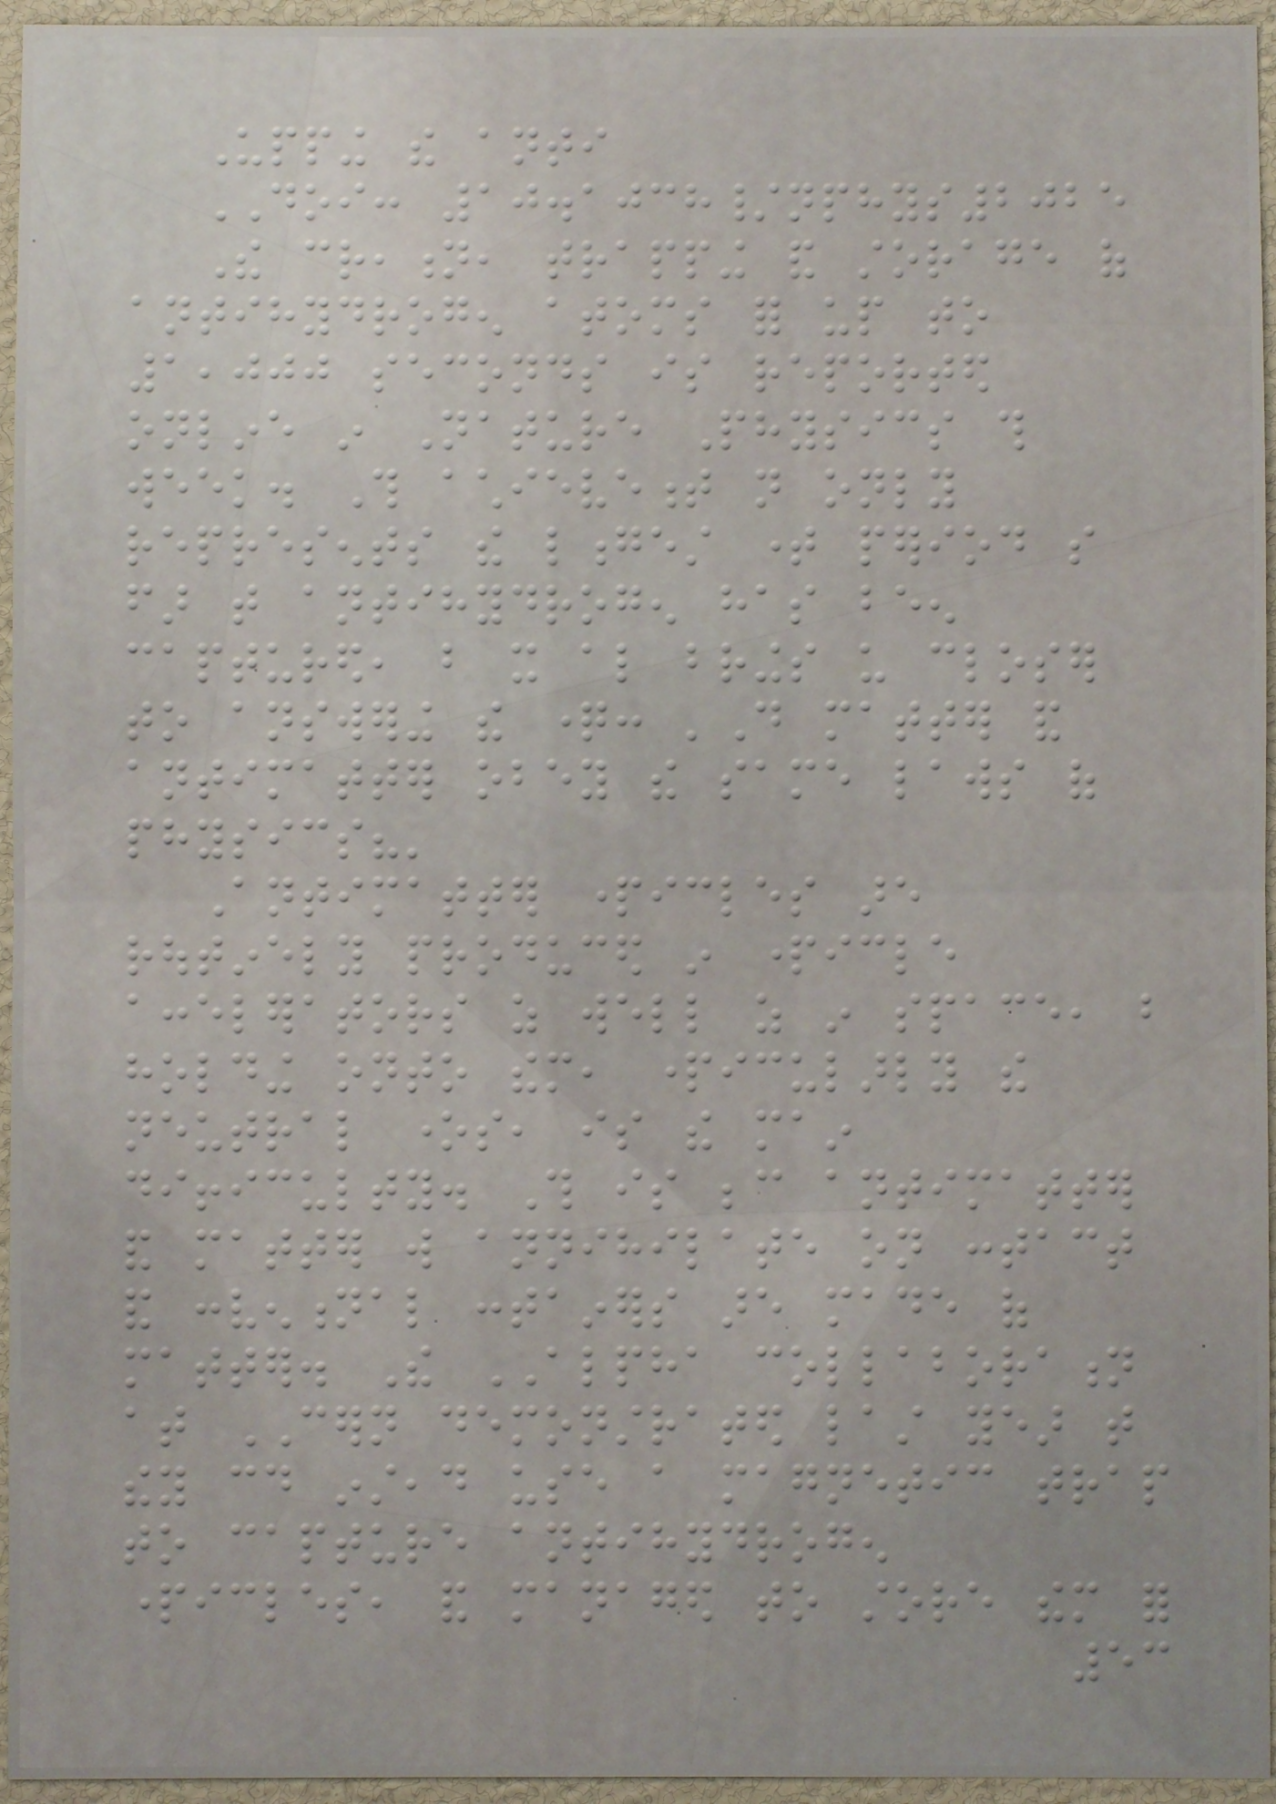Upping the anti
DOI: 10.1038/nphys2025
The creation, trapping and storage of
antihydrogen atoms for up to
1,000 seconds is reported
online in Nature Physics this
week. This achievement not only
represents the longest time period so
far that antihydrogen has been
captured, but it also brings us closer
to answering the question: 'Do matter and
antimatter obey the same laws of
physics?'
Antimatter particles are
routinely produced in particle
accelerators as well as in space, but
holding onto them, particularly the
neutral ones, is the main
difficulty. This is because antimatter
and matter will annihilate on contact
and conventional containers are made of
matter. The ALPHA collaboration
at CERN demonstrated last year that
they could instead use a magnetic trap
to capture antihydrogen
particles, and managed to store them for
53
